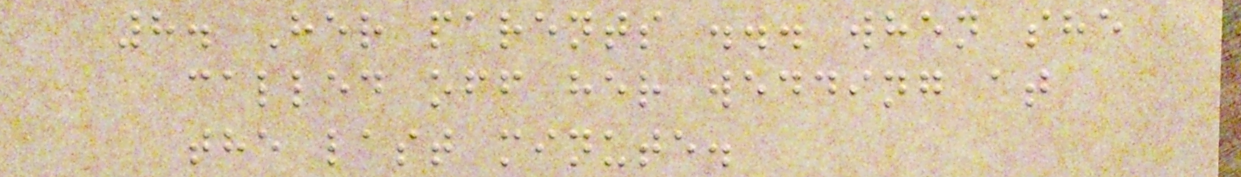8. Her parents ... when she
called off her wedding at
the last minute.
